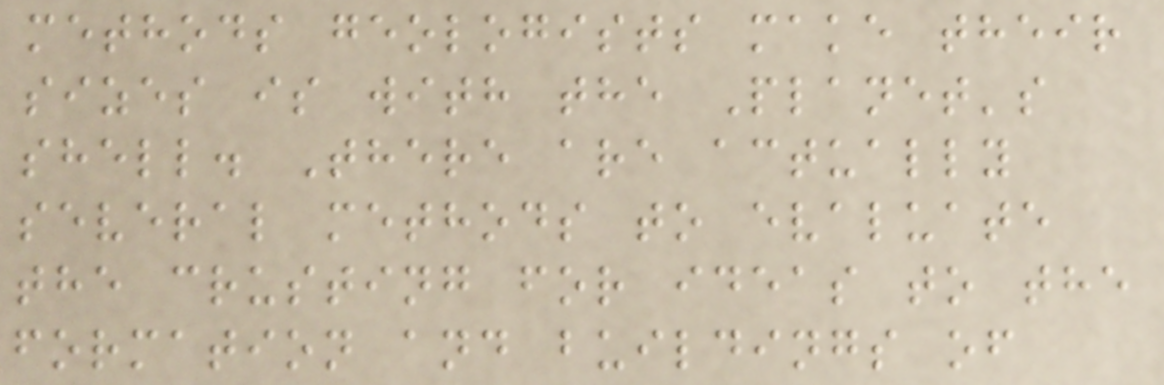methods geologists make their
sizes is with the Planet's
shell. There are actually
several methods to evaluate
the crusting for ideas to the
formation and buildings of
